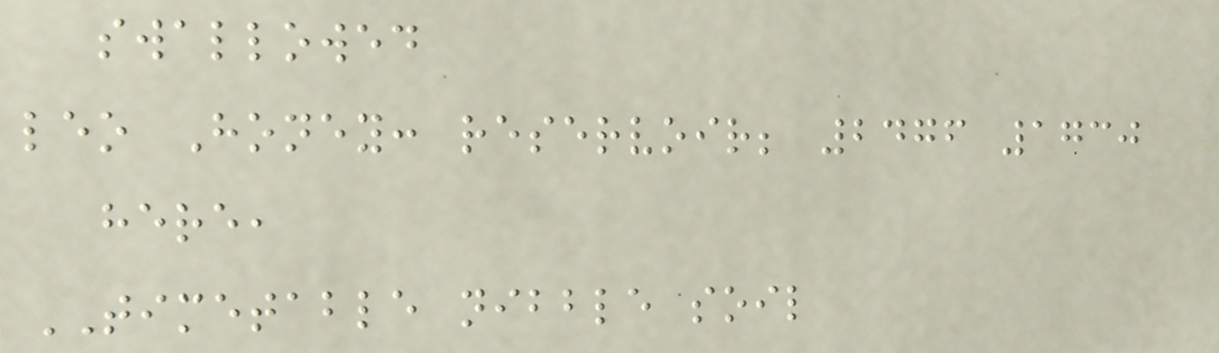swallowed
leo Honey: reservoir; 2476 1730
here,
TIMETABLE nibble soil
